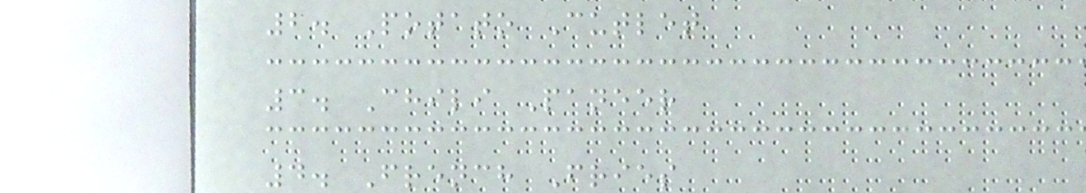2. Potato Cutlet
3. Chili Paneer
4. French Fries
